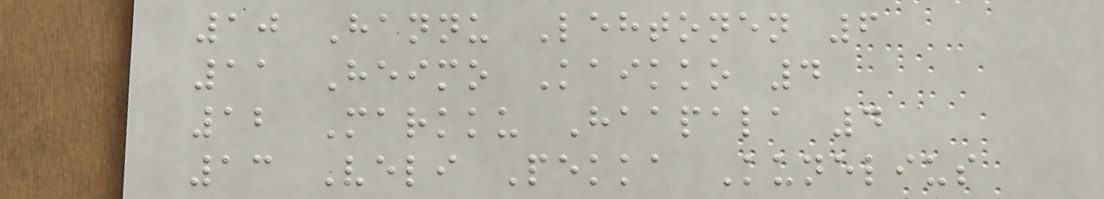10 Hannu Lehtonen 6
11 Heimo Kaikko 4
12 Markku Haapala 4
13 Veli Pekka Kunelius
